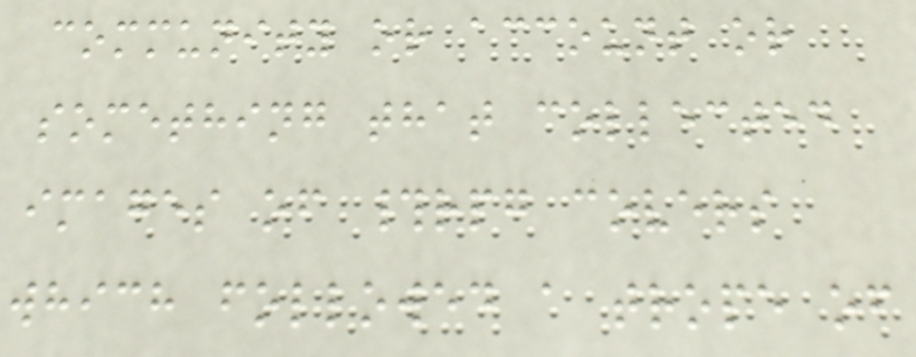community or account or
something that collected
images of #rpg covers
which followed a trope of
